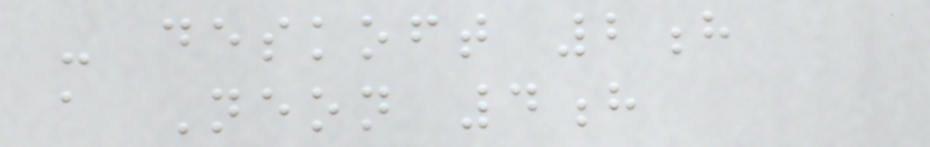- deskoft 2h
a Neon 4h
